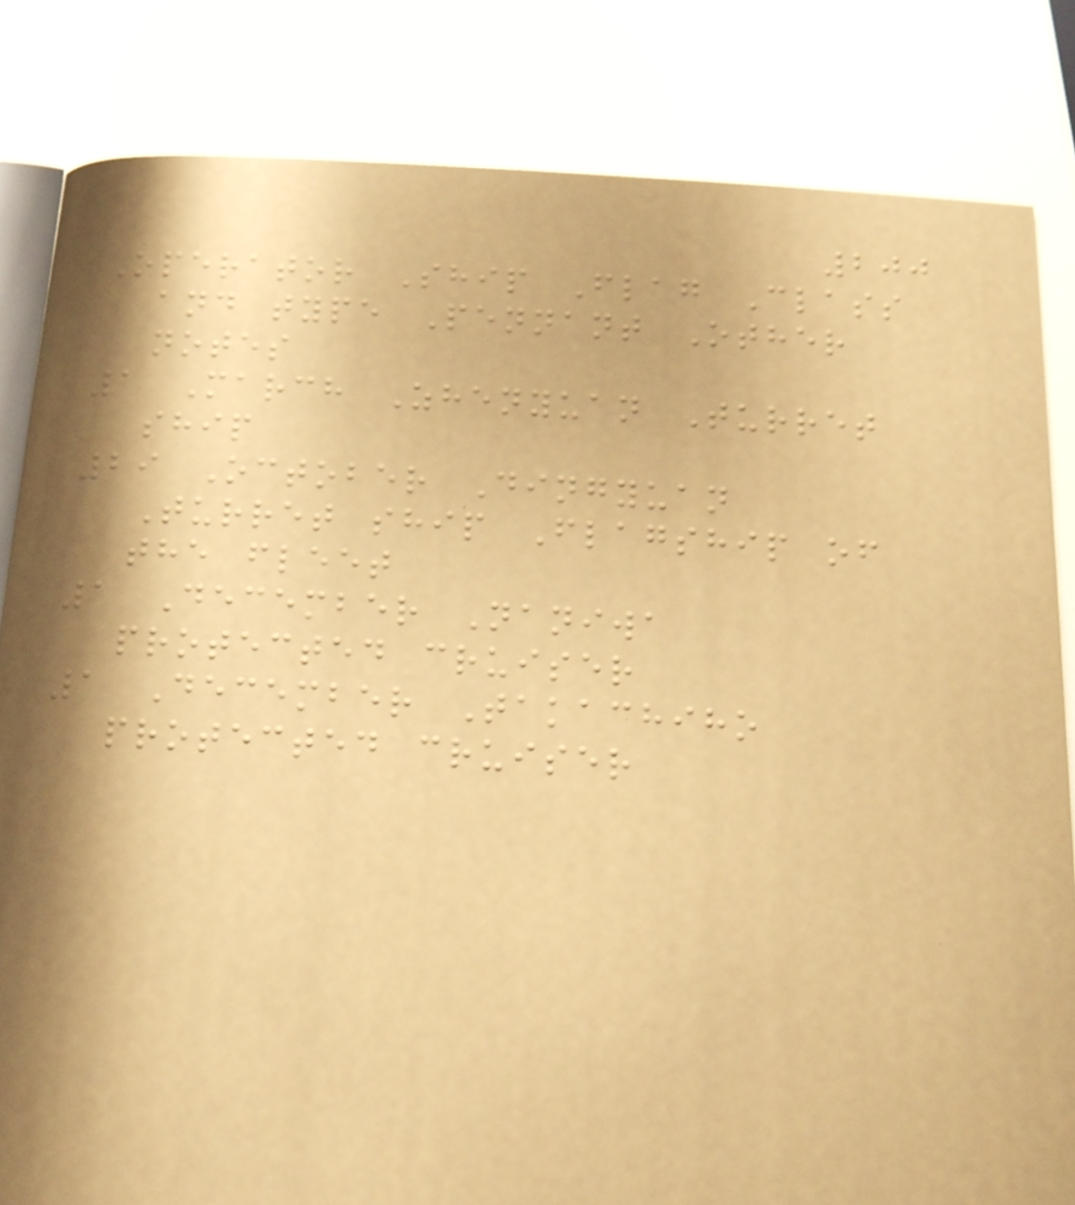200
Operator Ship Flag Class
and type Pennant Other
notes
1 March Zhenyuan Turret
ship
29 October Dingyuan
Turret ship Flagship of
the fleet
1 December Naniwa
protected cruiser
1 December Takachiho
protected cruiser
